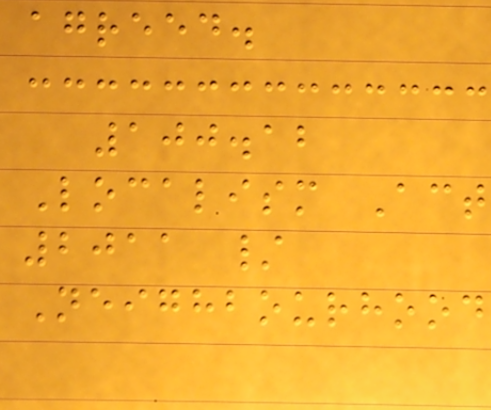agreed.
100.12
Localism Act
2011 /
Neighbourhood
